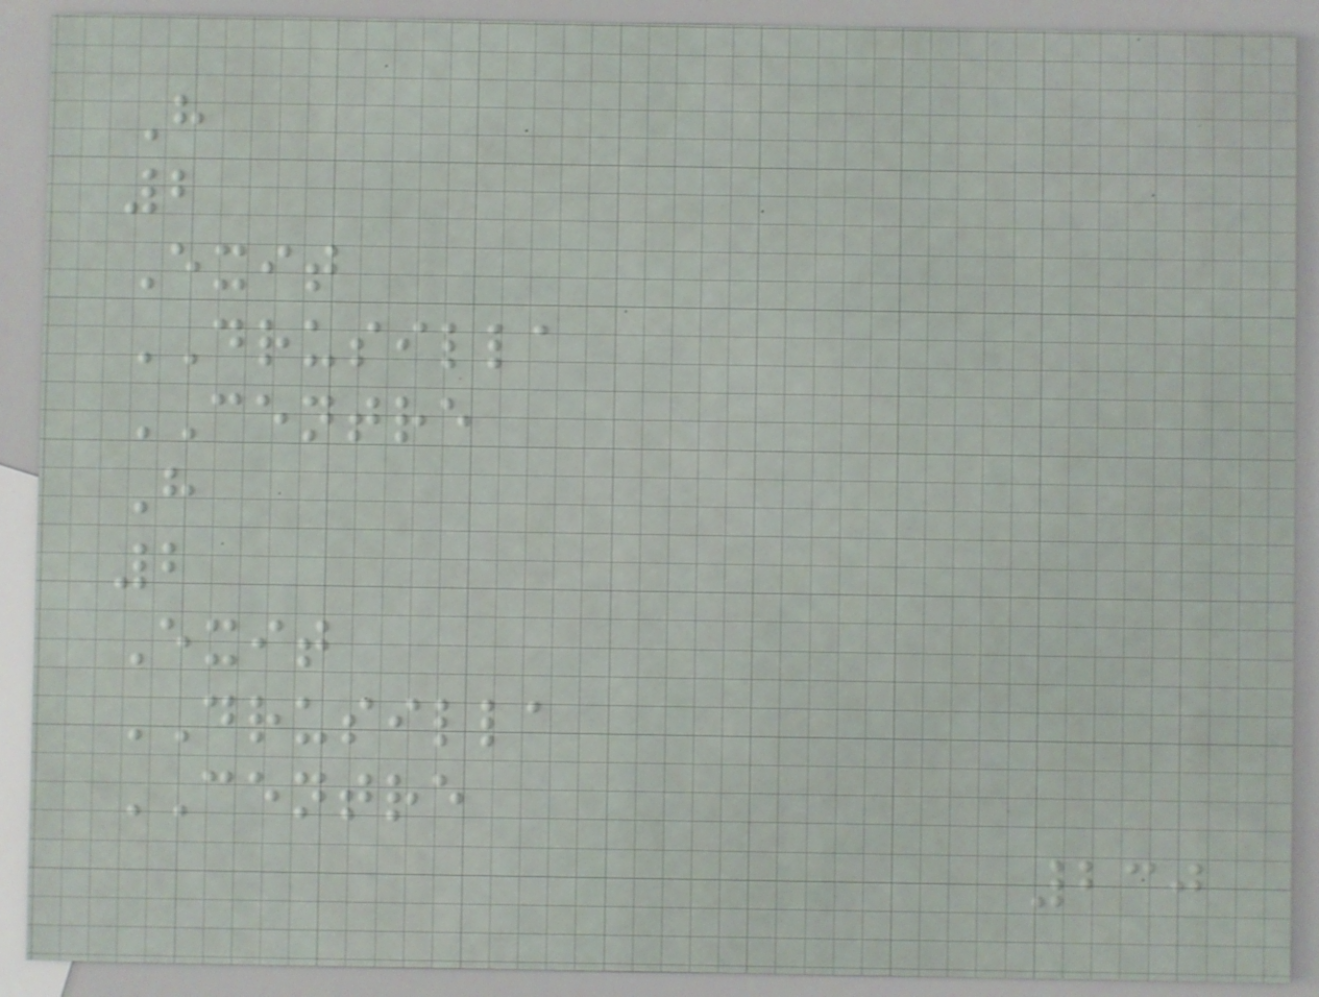H
2
Exit
DRUSILLA
CENTRE
H
2
Exit
DRUSILLA
CENTRE
230
